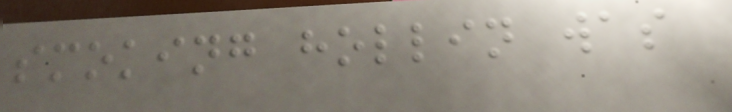smoking hollin was
